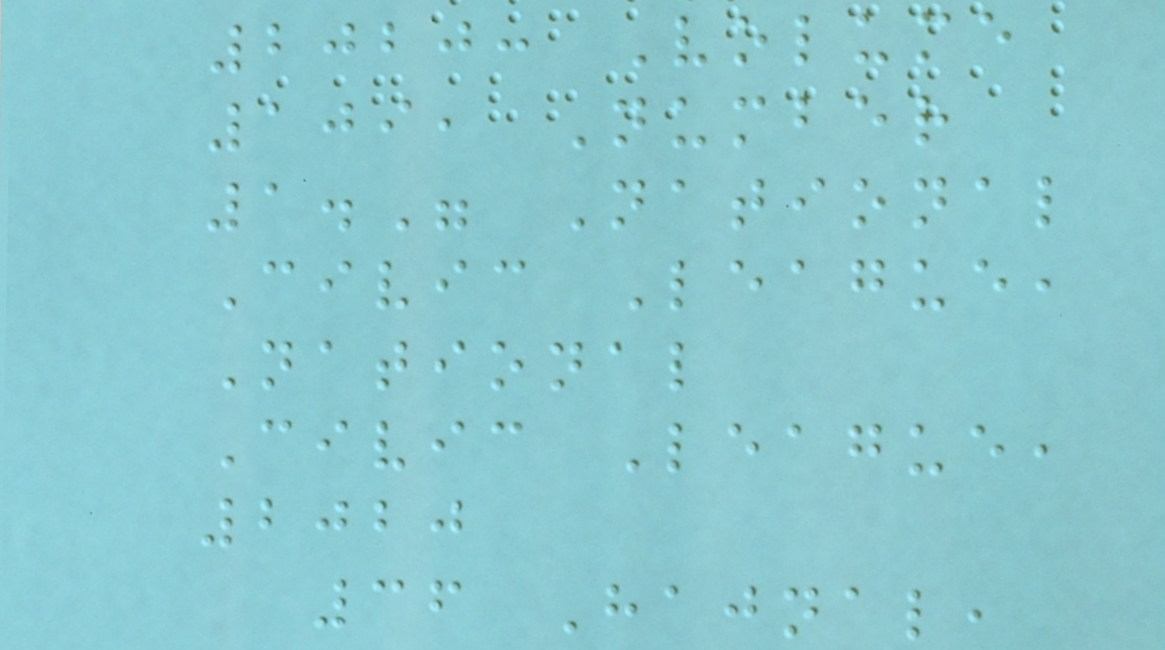2020: Volume
109, Number
1." National
Civic League,
National
Civic League,
2020
36 Hajnal,
